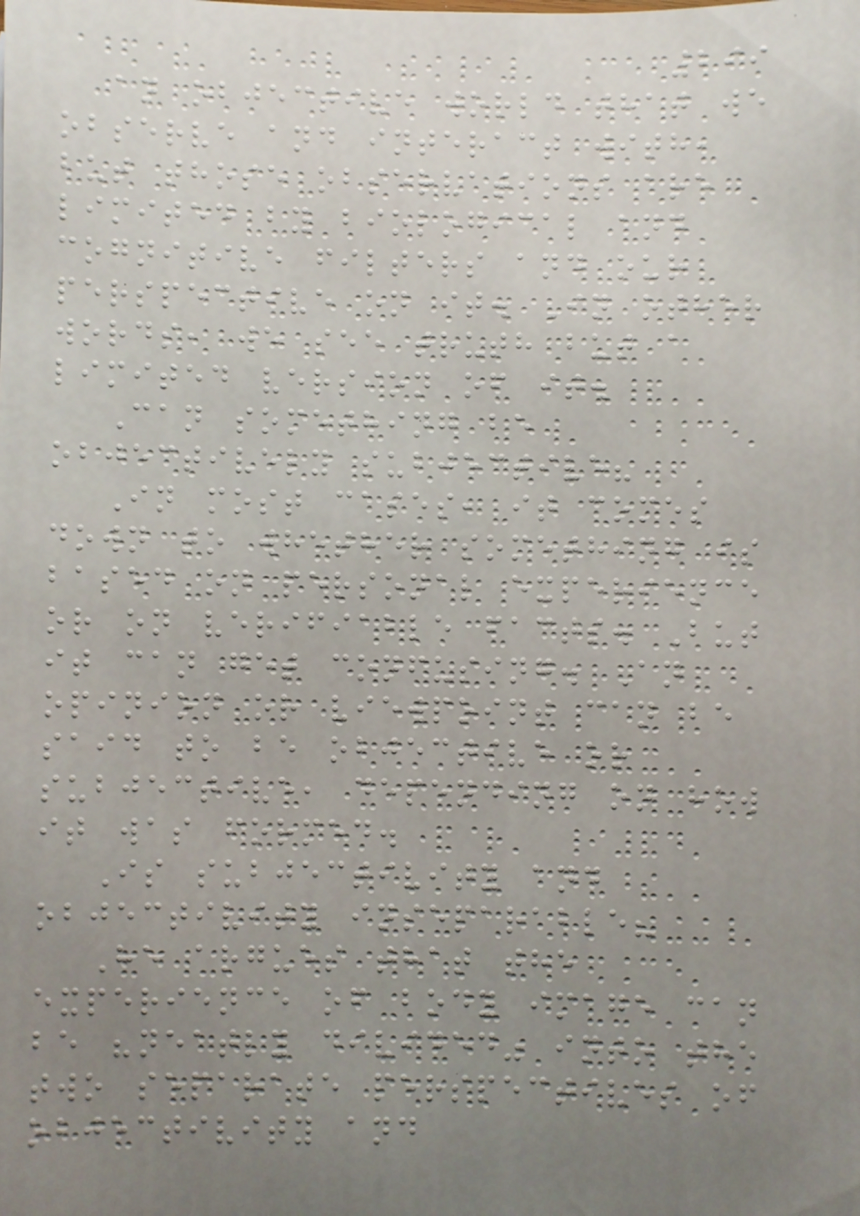299
an objective world that we
observe and interact with,
but those observations are
limited by biological and
cognitive filters and our
perspective on it. In other
words, we see truth but a
limited version of it.
Can something be
objectively subjective?
In most cases, it comes
down to whether something is
based on personal experience
or on verifiable facts. But
it can get confusing. An
opinion or viewpoint can be
said to be objective or
subjective, depending on how
it was formed.
Is subjectivity and
objectivity inseparable?
He argues that the
experience of body image can
be "neatly divided" into the
two separate perspectives of
objectivity and
